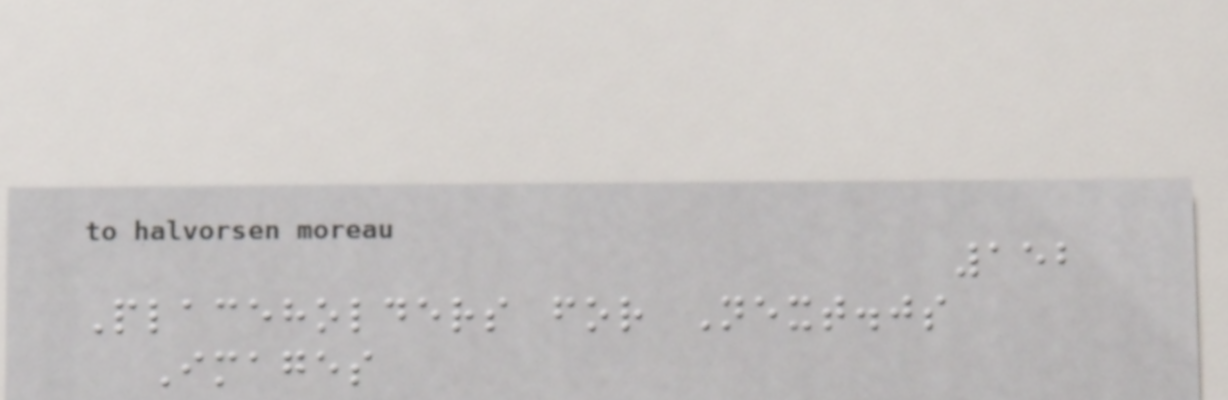152
Placeholders for Next.js
Images
